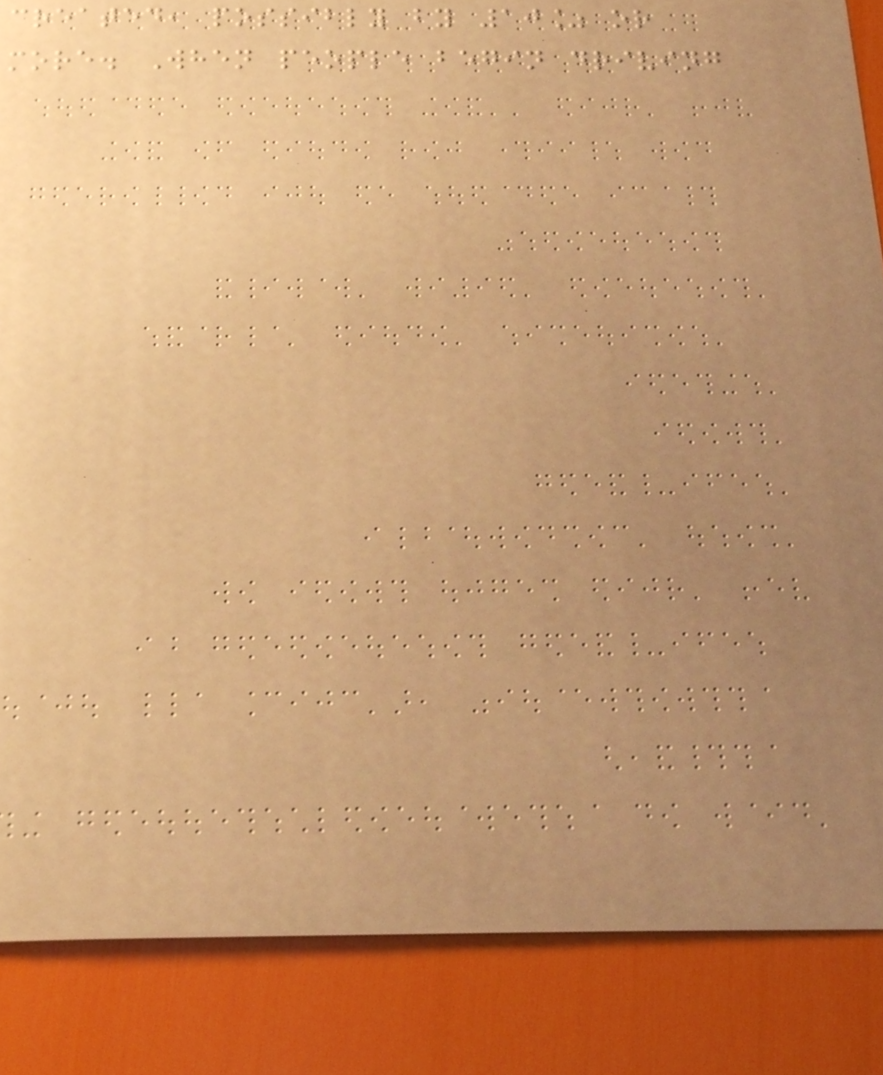created, possibly by 10% or
more. When people begin driving
